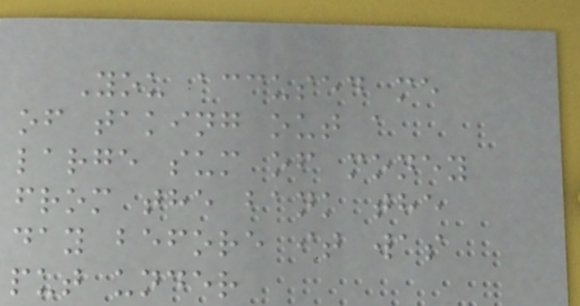You accused me
of taking out a
large sum of money
from the bank the
day before it was
put under
